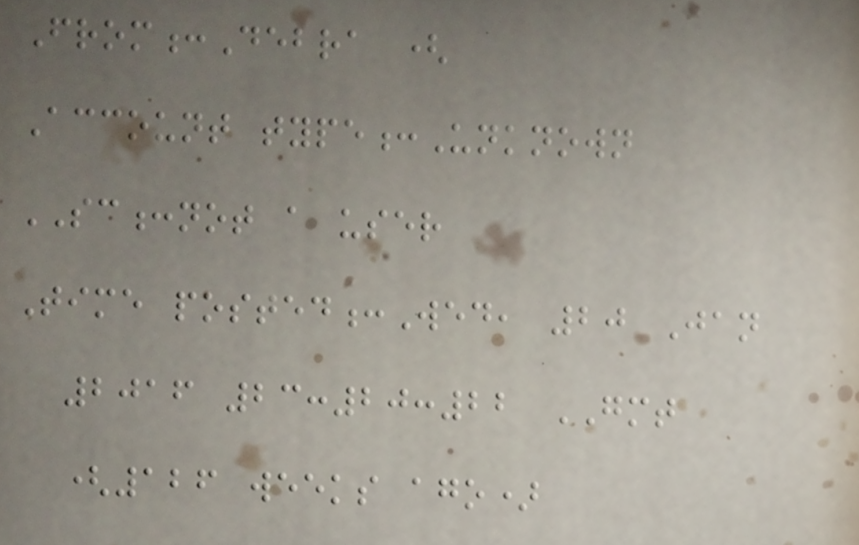From:Debra (
Account type:Unknown
SC:not a user
Time posted:Wed, 20 Jan
2016 23:20:22 GMT
(126 weeks ago)
